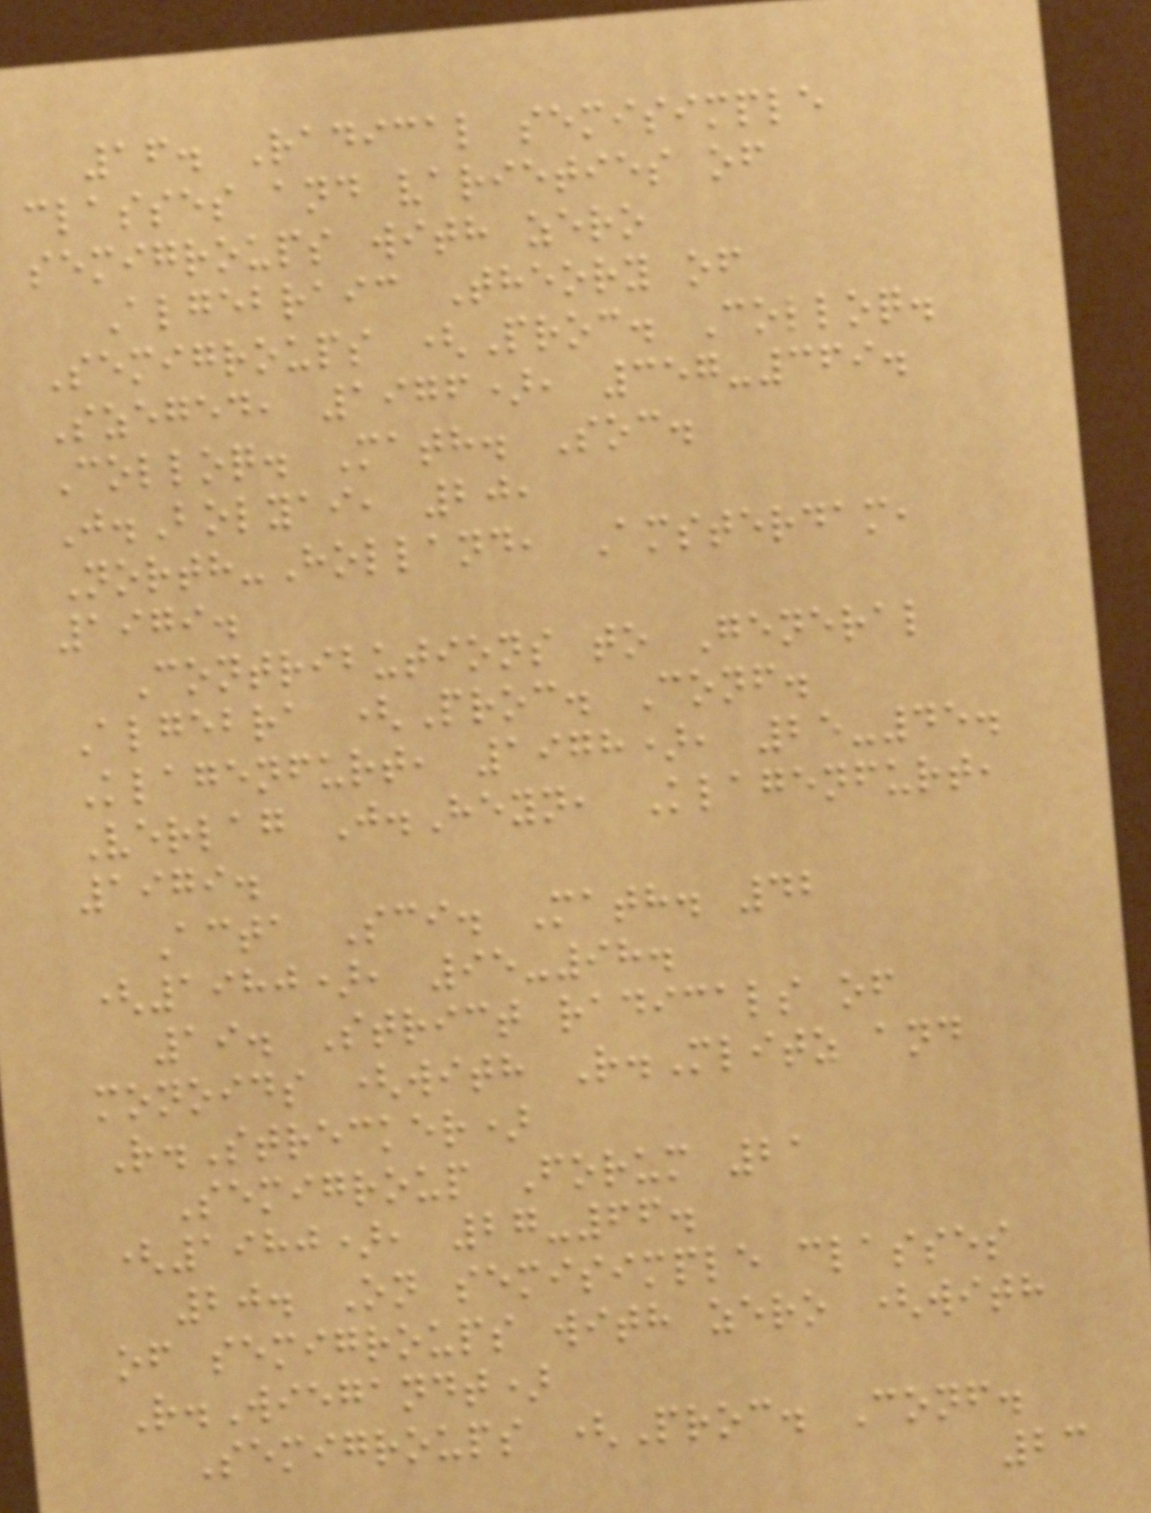16. Radical semisimple
classes and varieties of
semigroups with zero
Algebraic Theory of
Semigroups (Proc. Colloq.
Szeged, 1976), 357-369.
Colloq. Math. Soc.
J.Bolyai, 20,
North-Holland, Amsterdam,
1979.
Contributions to General
Algebra (Proc. Conf.
Klagenfurt, 1978), 25-45.
Verlag J.Heyn, Klagenfurt,
1979.
Acta Sci. Math. 42
(1980), 95-98.
19. Strict radicals of
monoids (with R.Mlitz and
R.Strecker)
Semigroup Forum 21
(1980), 27-66.
20. On semisimple classes
of semigroups with zero (with
R.Wiegandt)
Semigroups (Proc. Conf.
23
